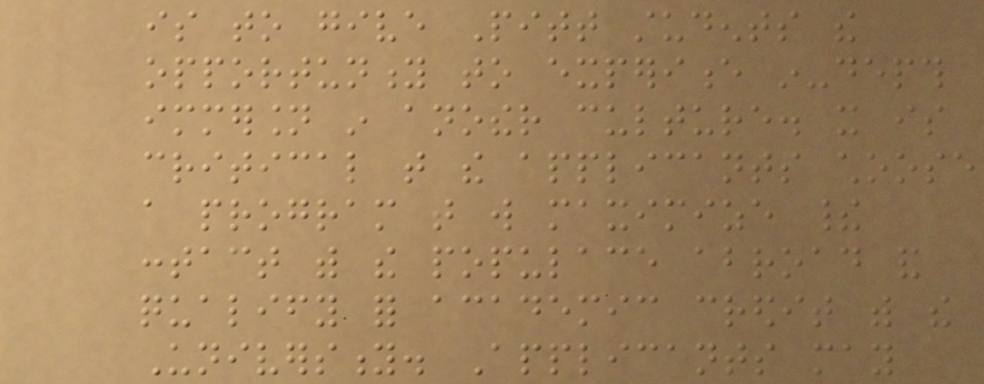is to give Pitt students the
opportunity to experience in-depth
immersion in another culture. it is
critical that the applicants choose
a program that will maximize their
contact with the populace abroad and
qualify for academic credit with the
University. Applicants may
